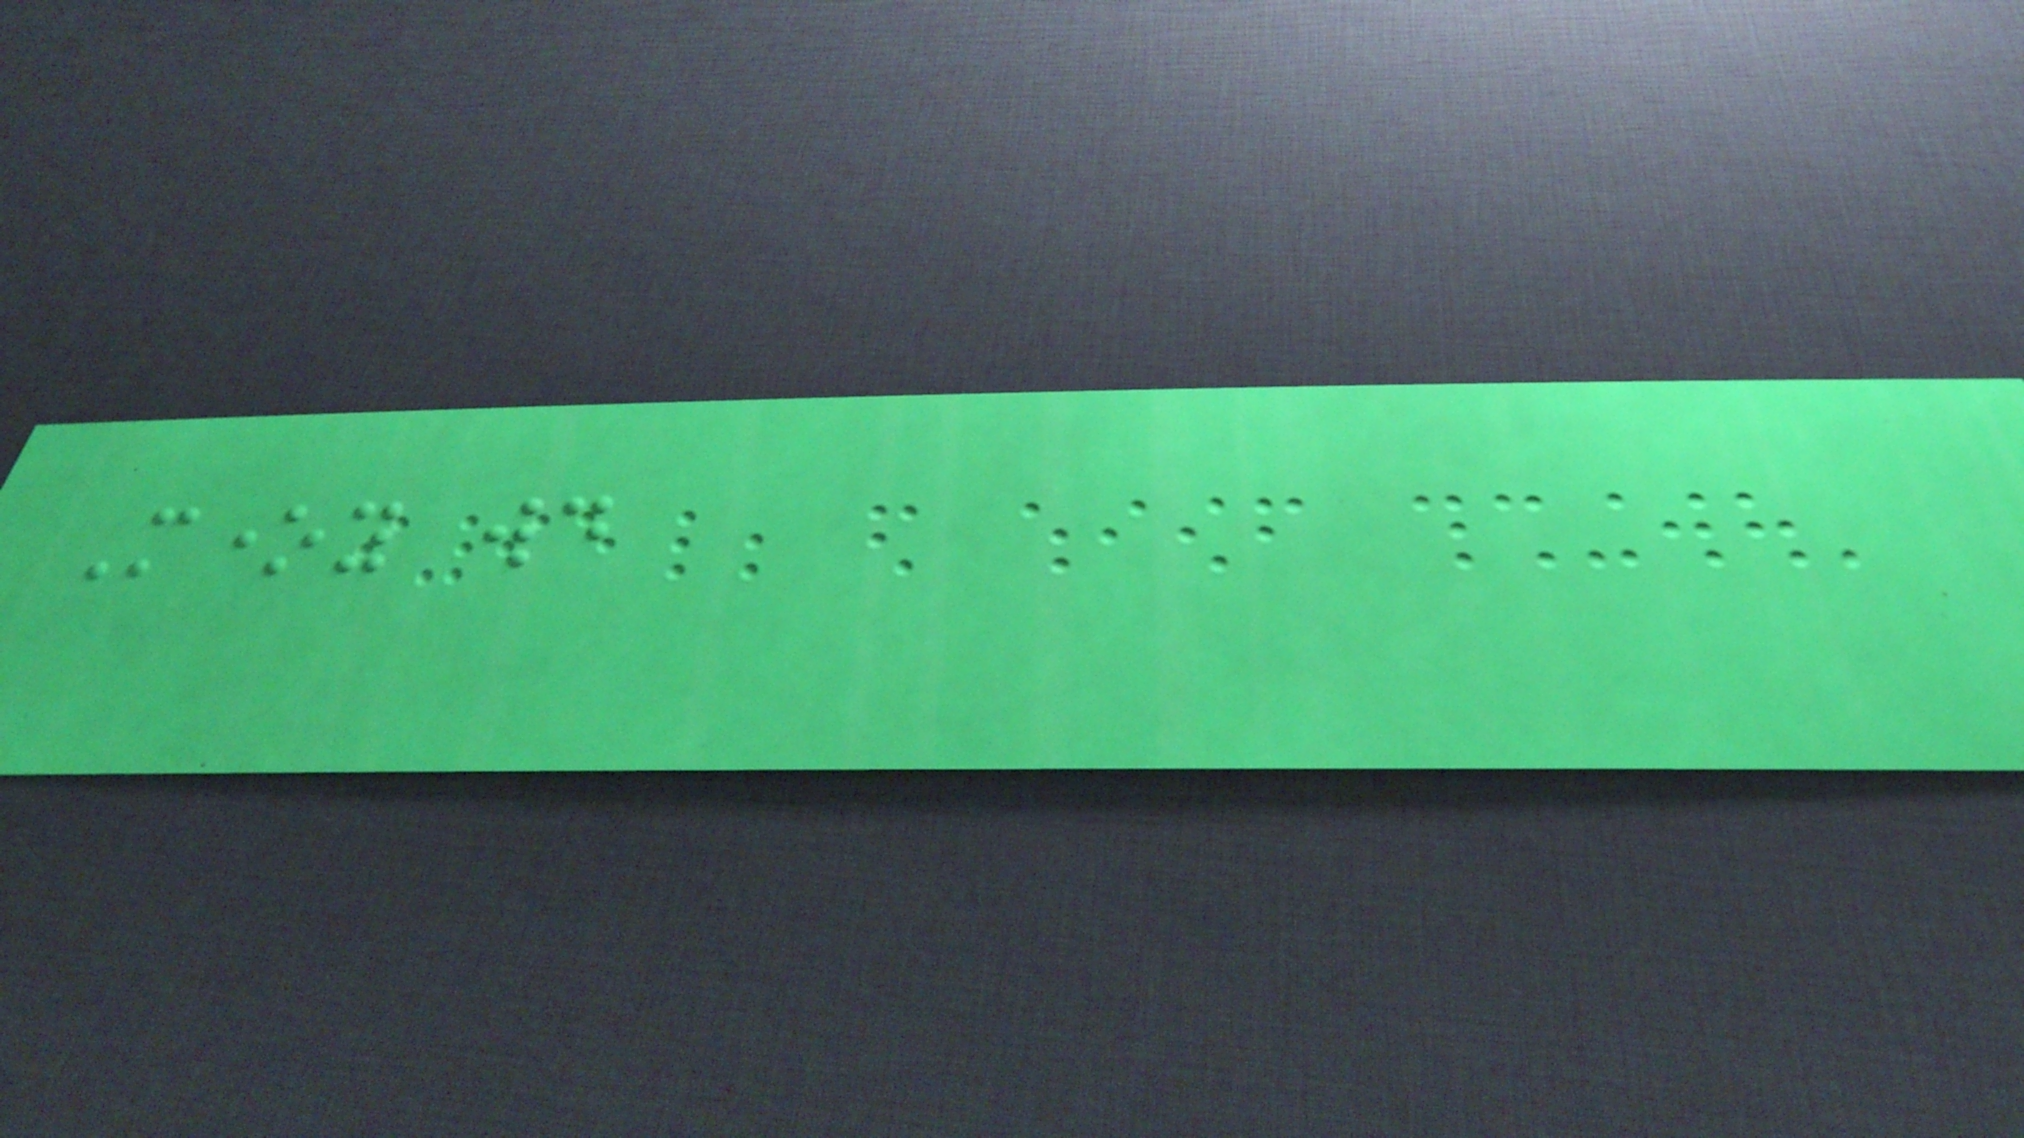Money would
